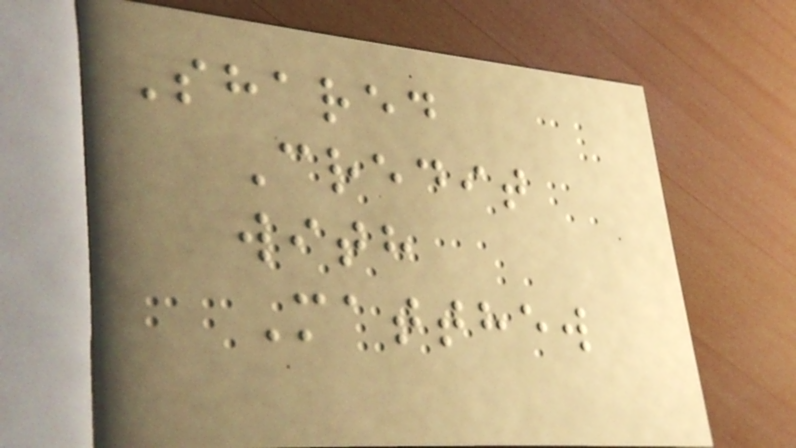Shared
Credit
with
Matthew
